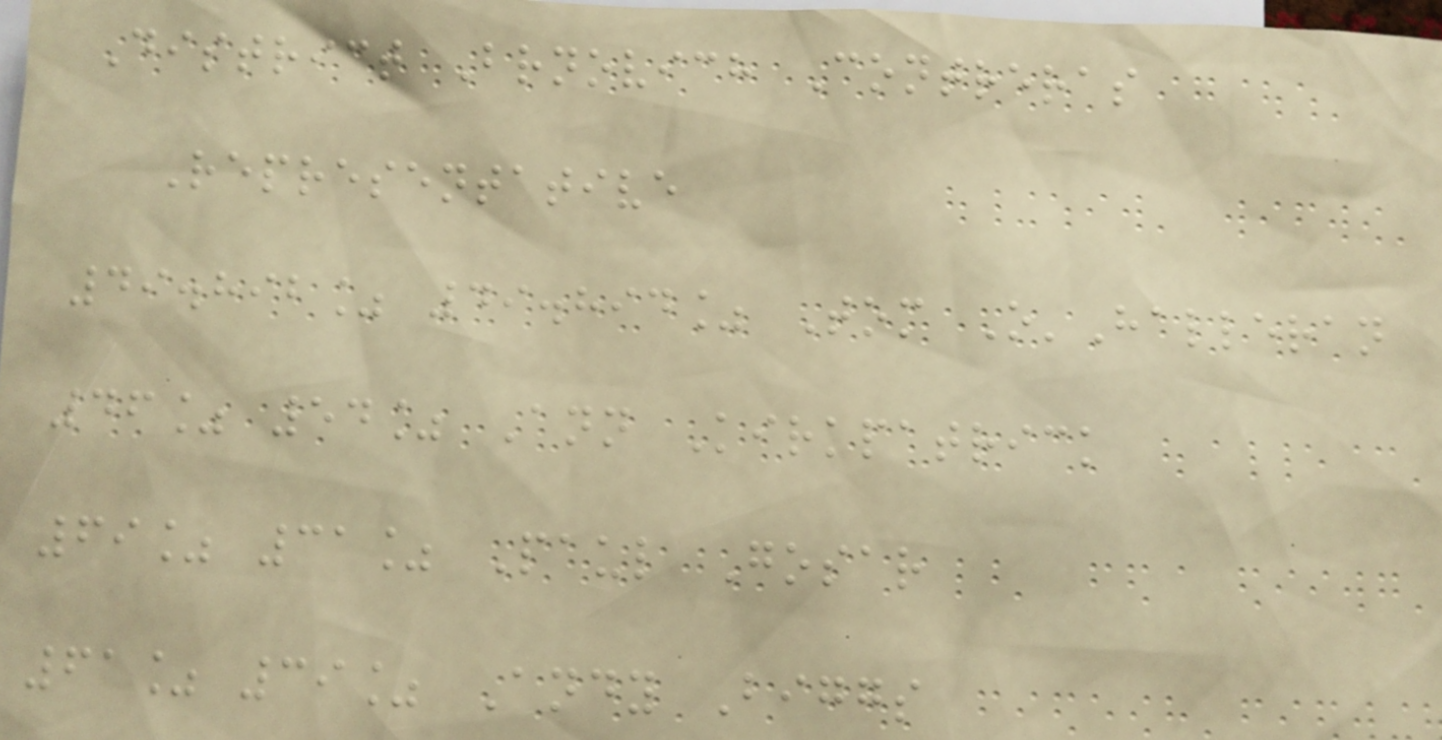District Brnovich Contreras
Representative
49.892% 49.894% Tom O'Halleran
46% 54% Ann Kirkpatrick
69% 31% Paul Gosar
61% 39% Andy Biggs
